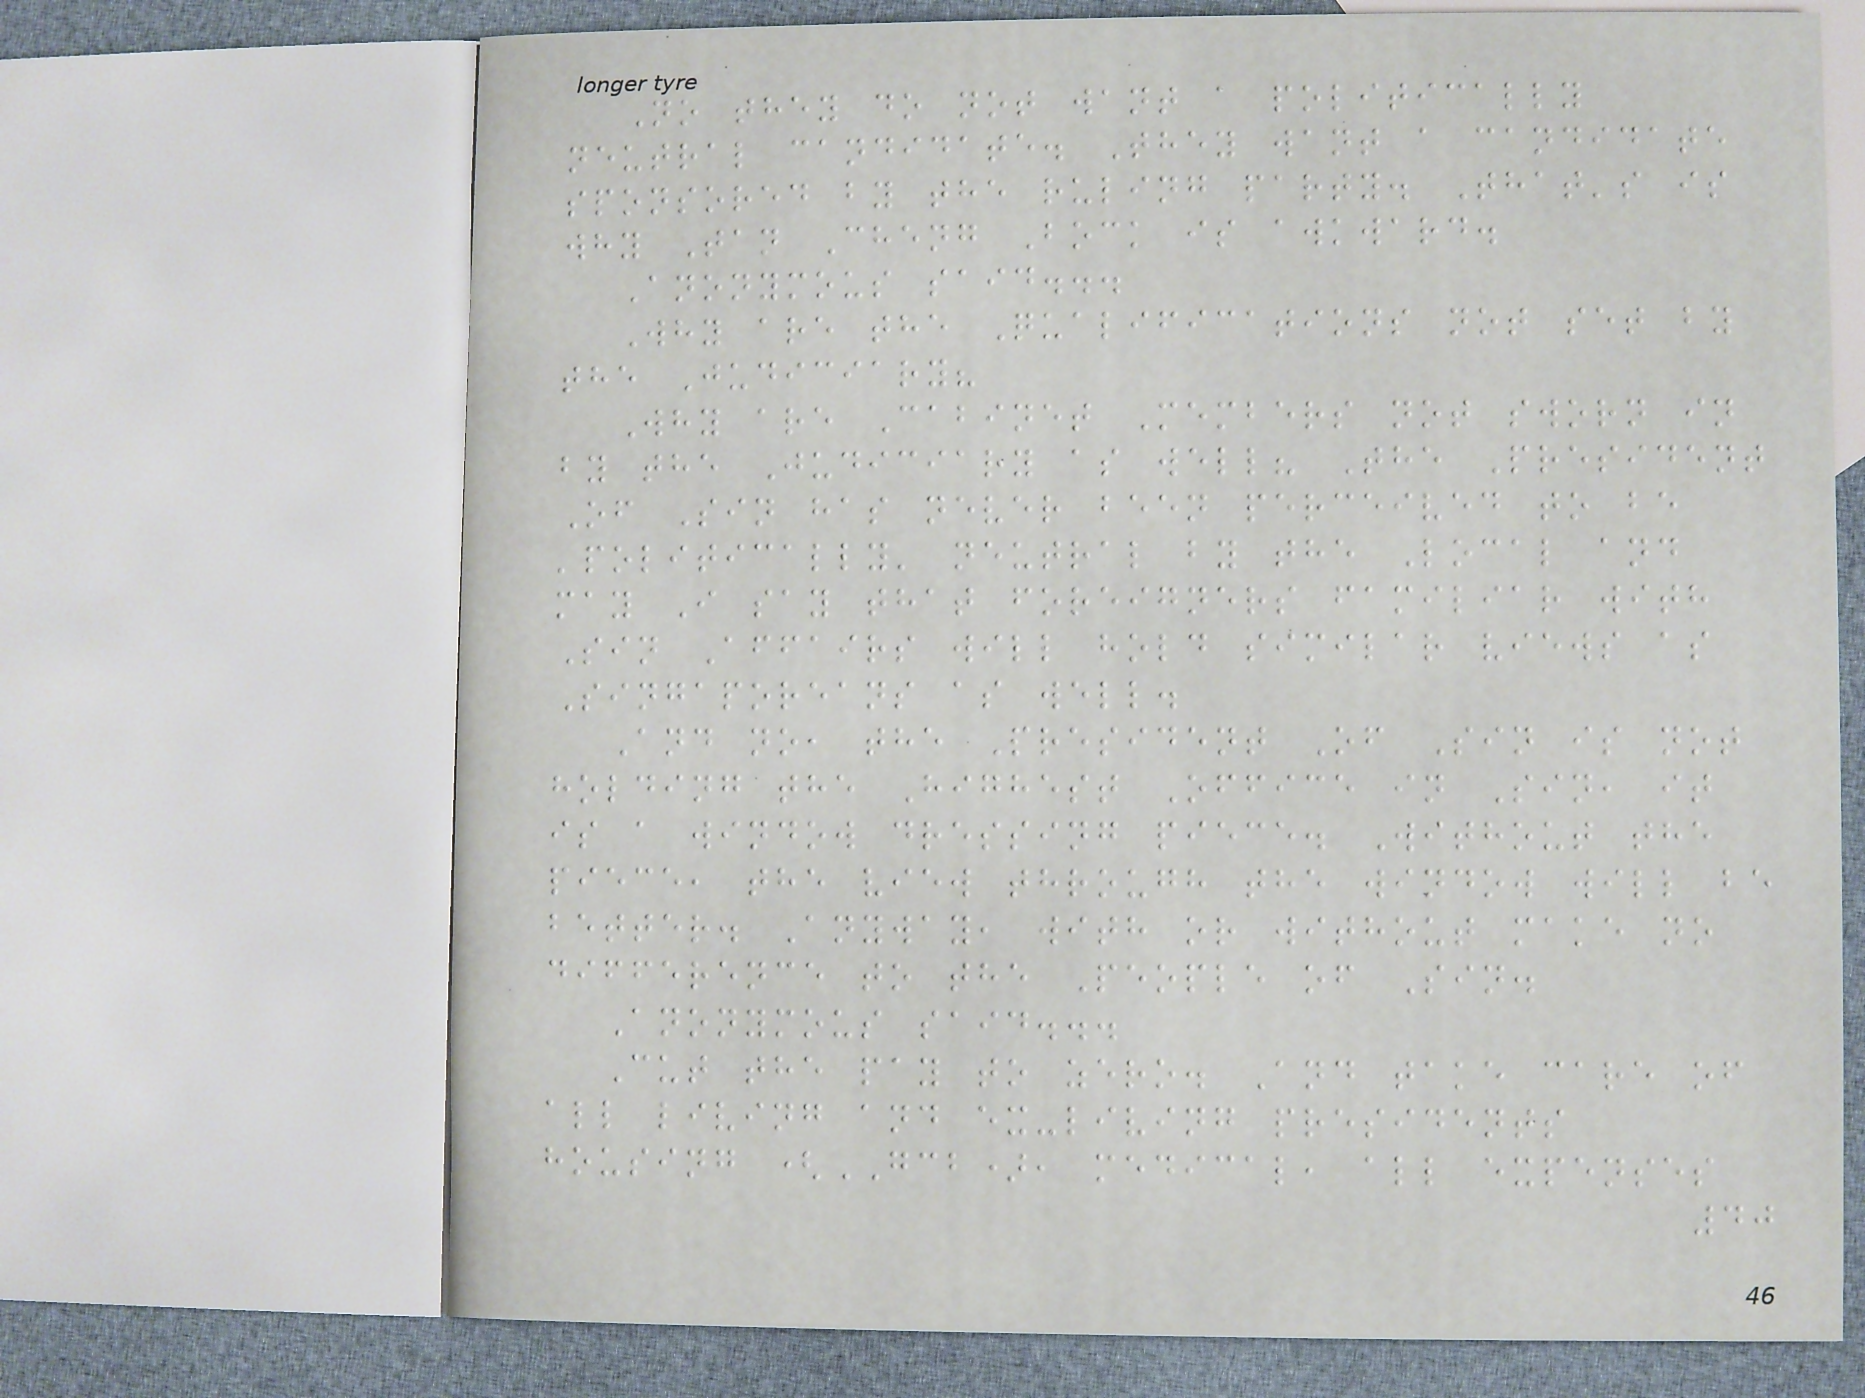No they do not want a politically
neutral candidate. They want a candidate
sponsored by the ruling party. That's is
why Tan Cheng Bock is awkward.
Anonymous said...
Why are the Qualifications not set by
the Judiciary?
Why are Cabinet Members not sworn in
by the Judiciary as well? The President
Of Sin has never been perceived to be
'politically' neutral by the Local and
may I say that foreigners familiar with
Sin Affairs will hold similar views as
Singaporeans as well.
And no, the President Of Sin is not
holding the Highest Office in Sin, it
is a window dressing piece. Without the
piece, the view through the window will be
better. Anyway, with or without make no
difference to the People of Sin.
Anonymous said...
Cut the pay to zero. And take care of
all living and ex-living presidents
housing (GCB), medical, all expenses
40
